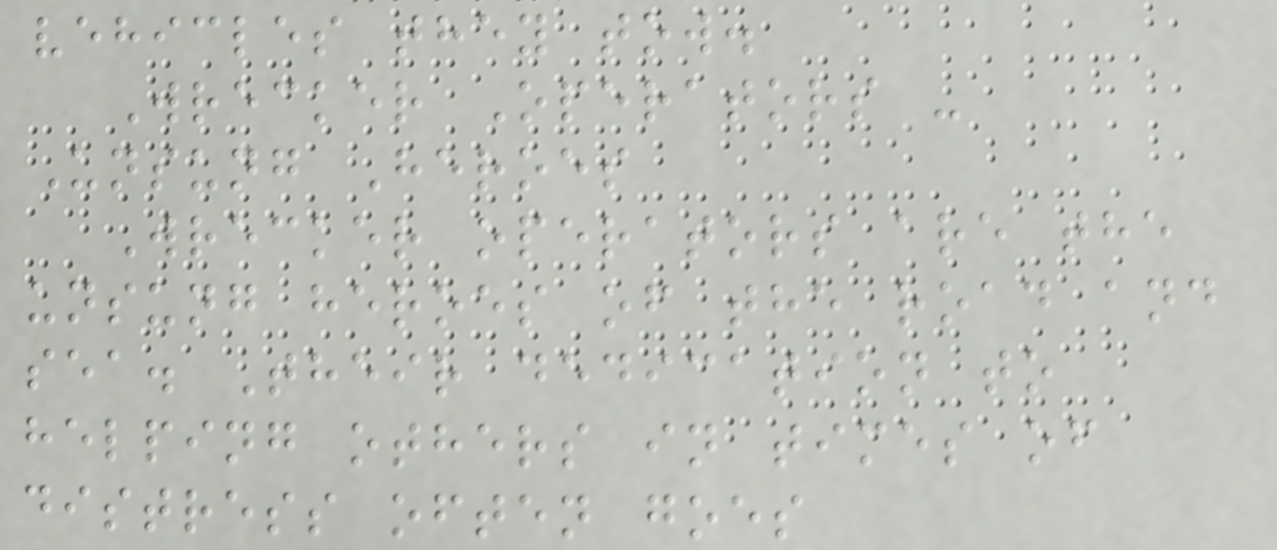vehicles they tow.
Wrecker Operators -
Unsung Heroes
Wrecker operators are the
unsung heroes of the road and
sea. Their dedication to
helping others in times of
distress often goes
